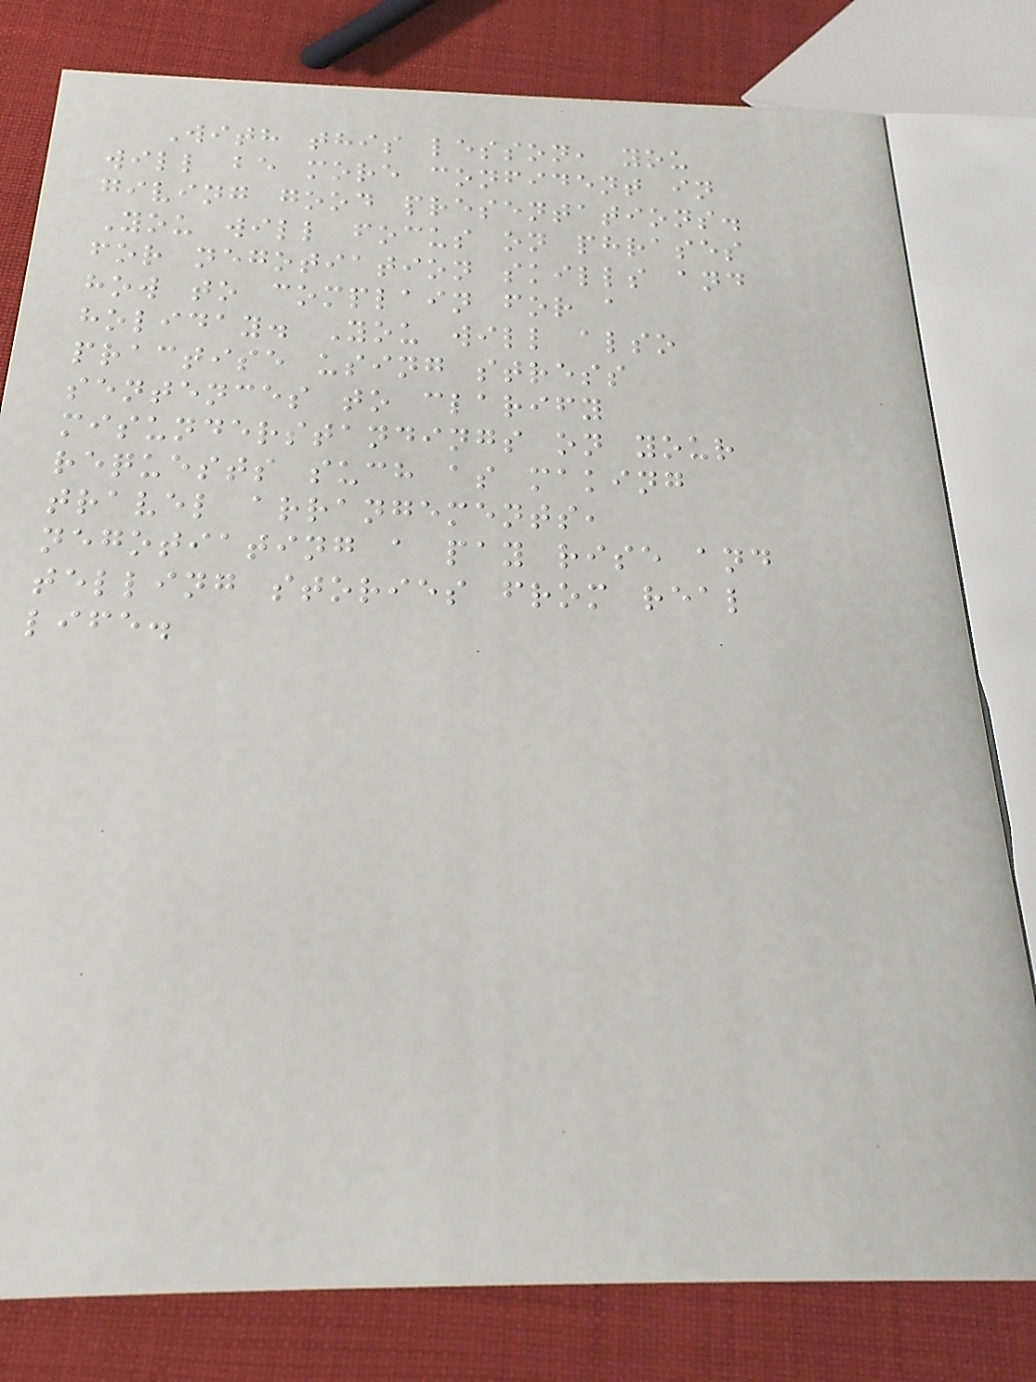With this lesson, you
will be more confident in
giving good presentations.
You will focus on phrases
for negotiation skills and
how to complain for a
holiday. You will also
practise using stress
sentences to clarify
misunderstandings on your
requests such as making
travel arrangements,
negotiating a pay rise and
telling stories from real
life.
